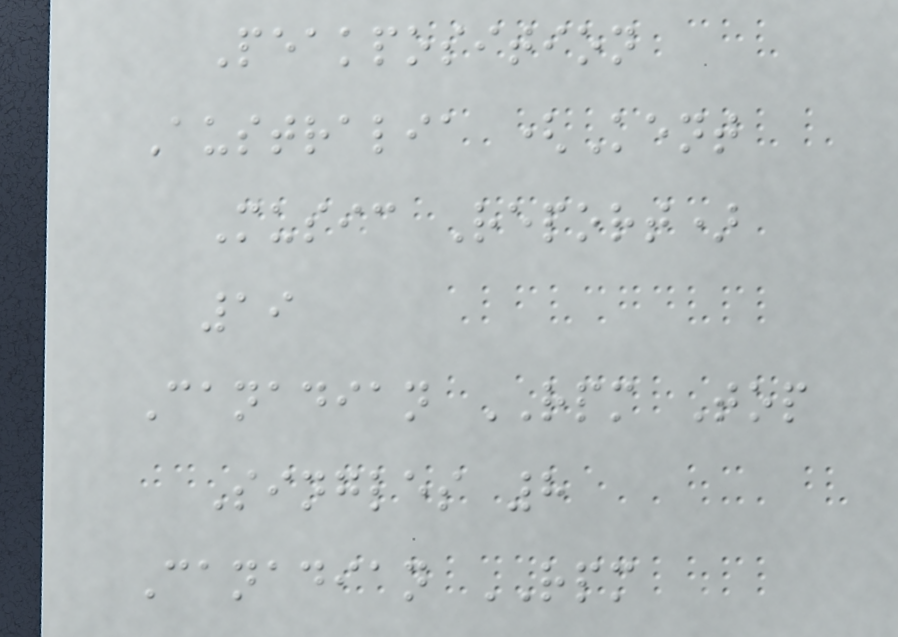Peakposition
Australia (Kent
Music Report)
19
Canadian RPM Top
Singles 8
Canadian RPM
